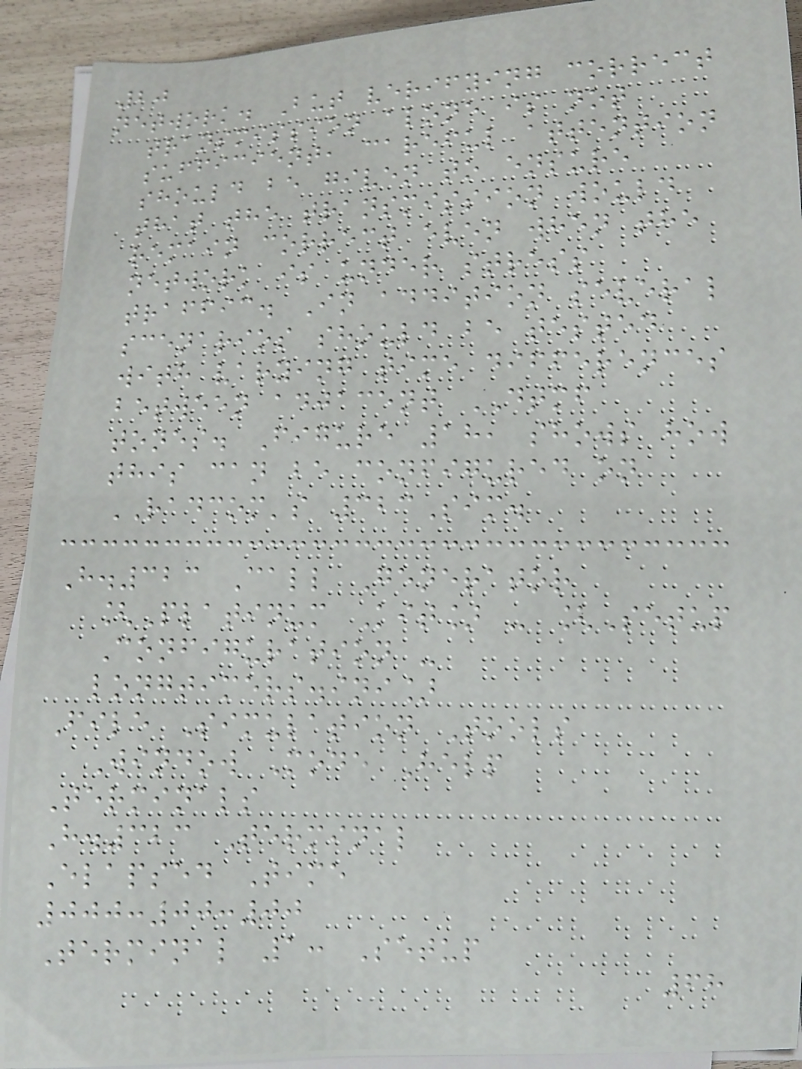20
network. But verifying correct
transmission alone is not
sufficient, careful attention
should be given to ensure
that the transmission would
remain correct even when the
network is under stress
traffic. In addition several
scenarios should be tested
with varying time differences
between adjacent DTMF
tones. Figure 18, shows how
this can be configured on
RADCOM's 323Sim.
H.323 Call Generator
[Platinum Kit] - [Setup
Configuration -
longtimers.ini]
File Simulation Tools
Window Mode Help
Terminals
H.323 Terminal
Elapsed Time
000:00:00
Terminal 1: Setup
68
